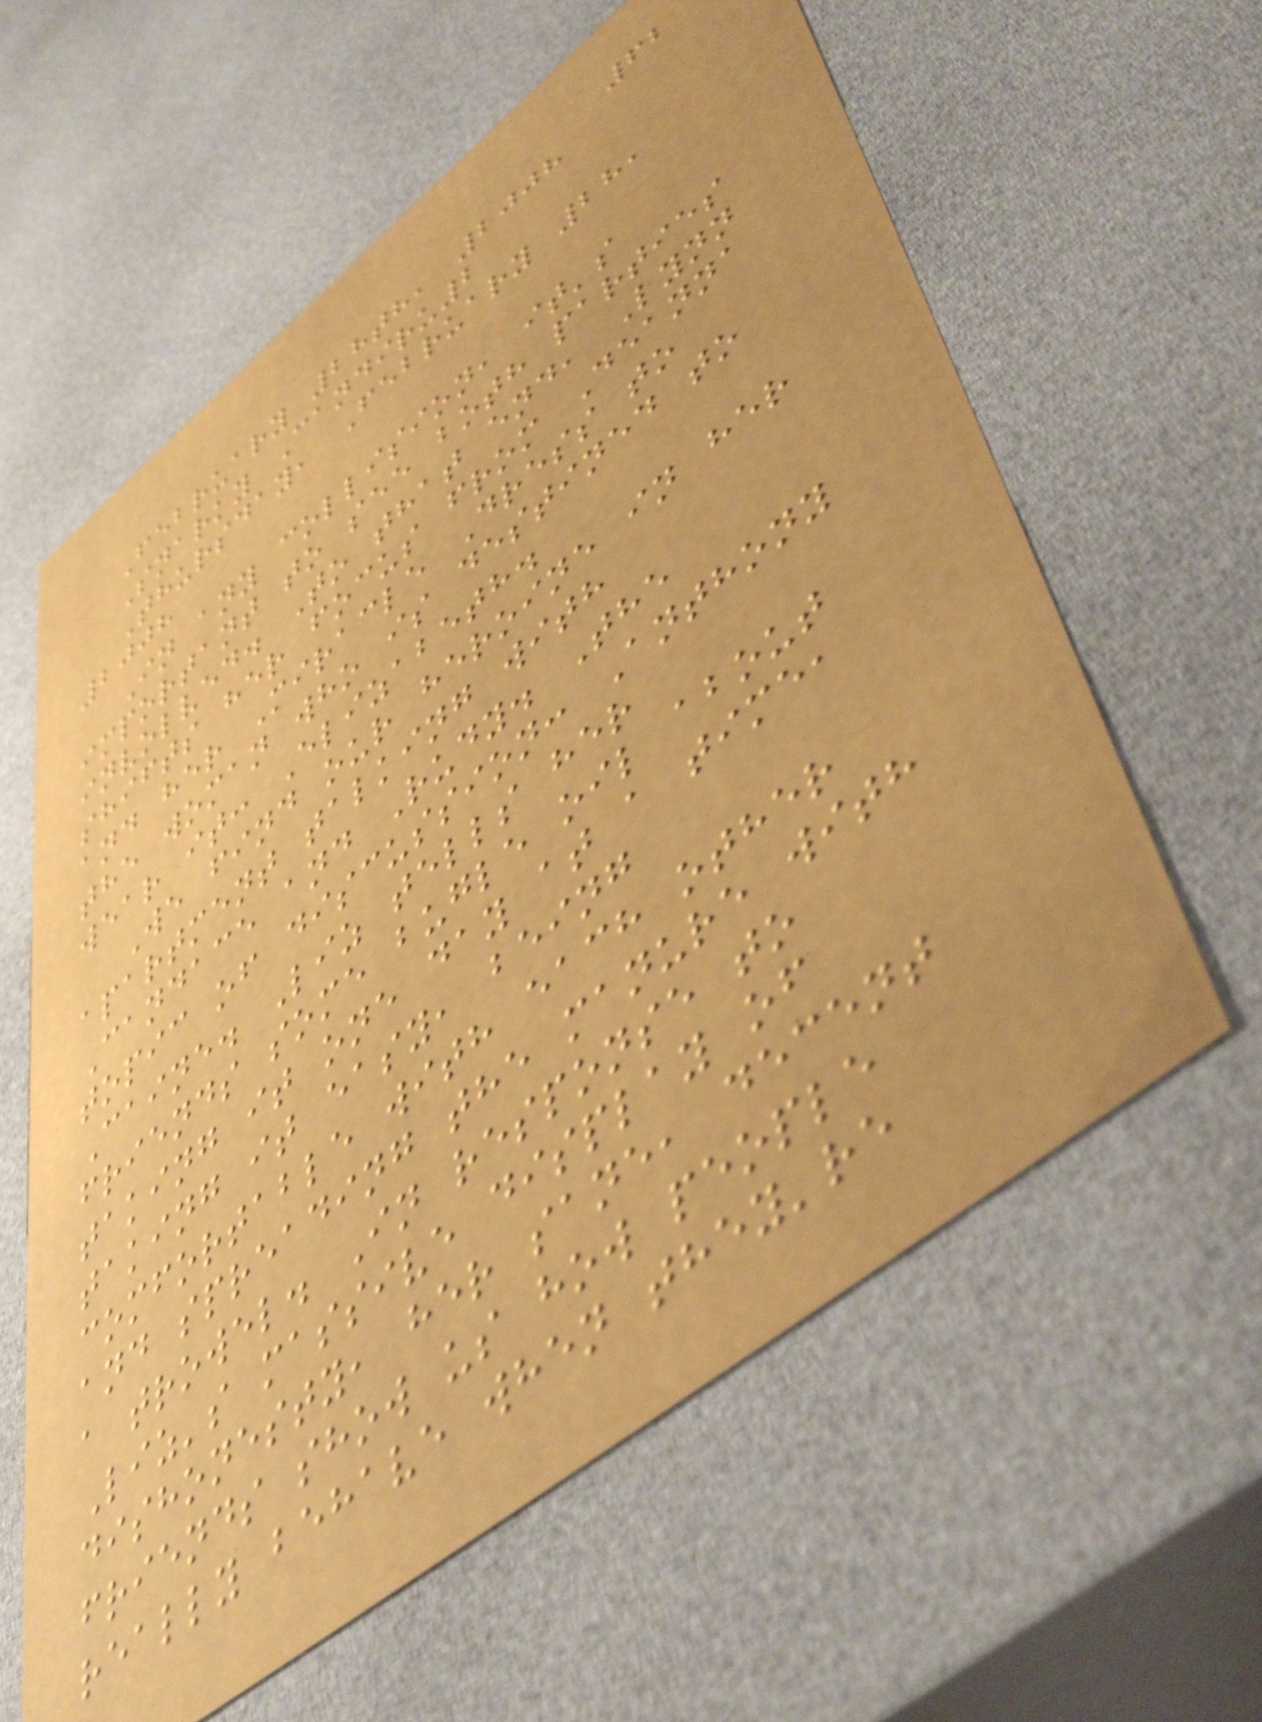62
February 28th, 2008
Snarky Candiru2
Thursday, February 28,
2008
In any collision, it's
important to see both parties
involved. To that end, Lynn
shifts her focus from Deanna
and her Miracle Dress to
the woman who is destined to
wear it: Elizabeth.
We find our heroine in her
apartment talking with
Candace and Rudy. The
topic of discussion: Anthony
Caine. Liz tells her
friends some bugle oil about
taking it one day at a time,
taking it easy, being
comfortable with each other
and spreading the manure with
a trowel. In response to
Liz's massive display of
dishonesty, her sane, decent
friends show us how people
really behave when they're
